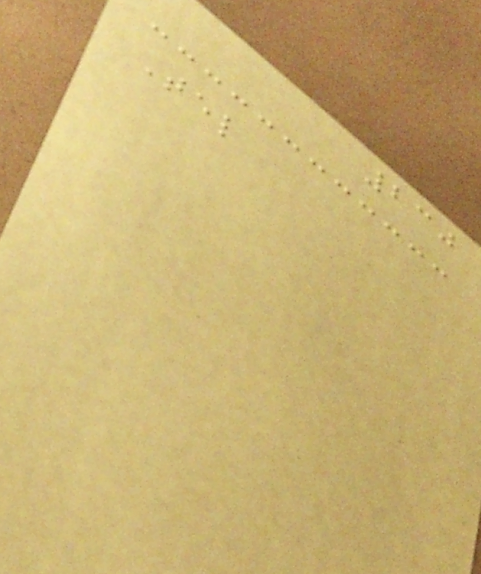230
Tel
